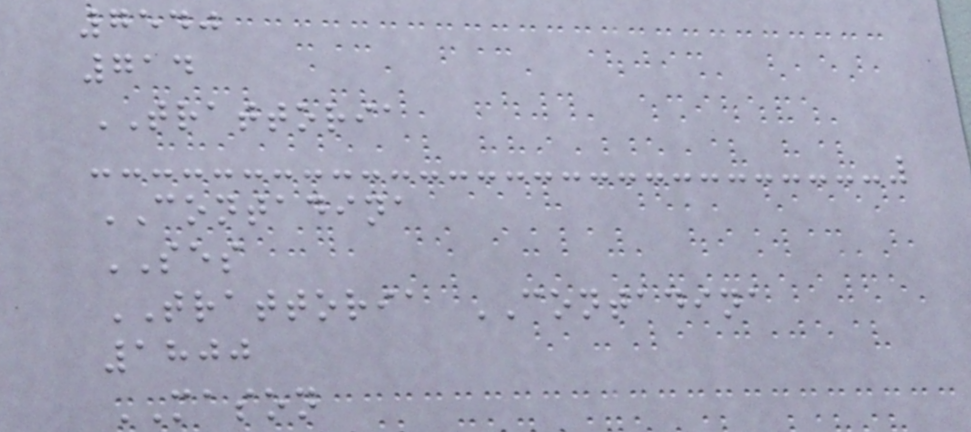7540
714
TRATTORIA
CONTADINA
SES
TRATTORIA CONTADINA
1800
MASON
